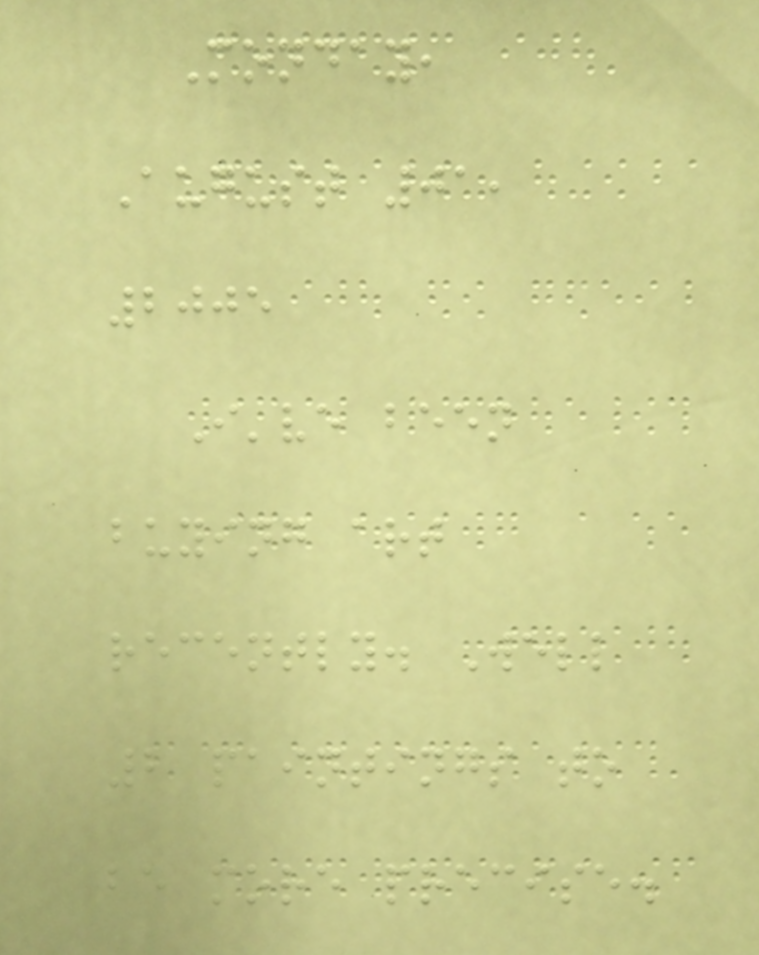Monday,
August 01,
2005
I've been
buying art
recently. Well
2 paintings to
be more precise.
